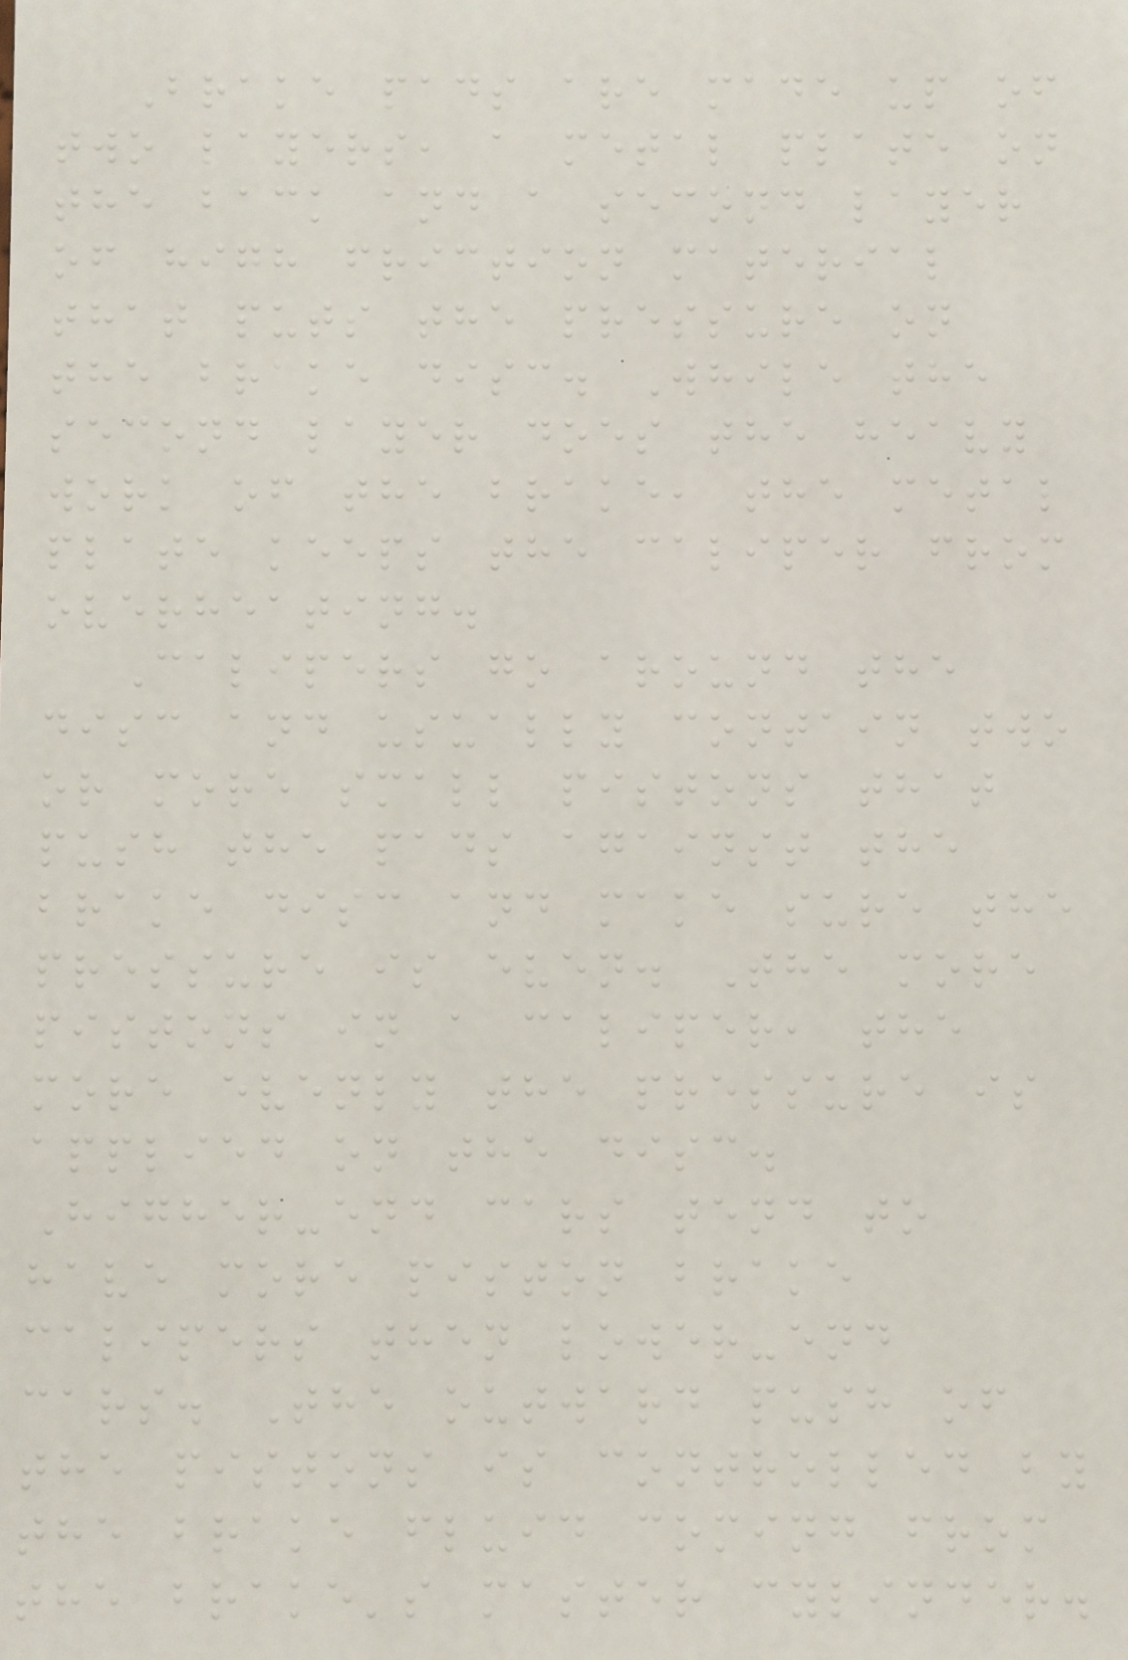Brake pads are made up of
two layers, a metal plate on
the back and a second layer
of high friction material
that puts the pressure on
the brake disc. While the
second layer does the heavy
work of the brake, the metal
plate keeps the caliper from
overheating.
Calipers go around the
disc and usually contain two
or more small pistons that
push the pads against the
brake disc and make sure the
pressure is even. The more
pistons in a caliper, the
more evenly the pressure is
applied on the disc.
Higher-end cars tend to
have more piston brake
calipers then lower-end
cars. The outward push of
the pistons is controlled by
the brake fluid coming from
the brake's master cylinder.
